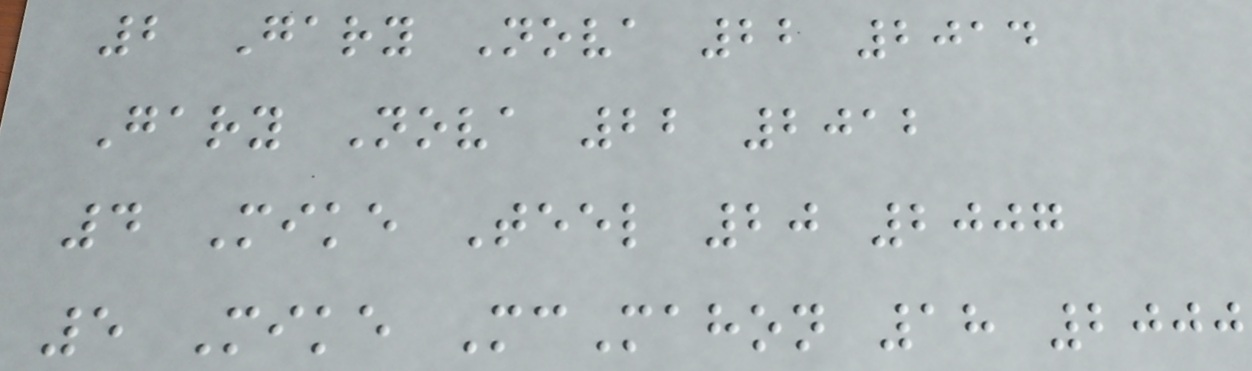2 Gary Nova 22 2014
Gary Nova 22 2012
4 Mike Teel 20 2007
5 Mike McMahon 18 2000
